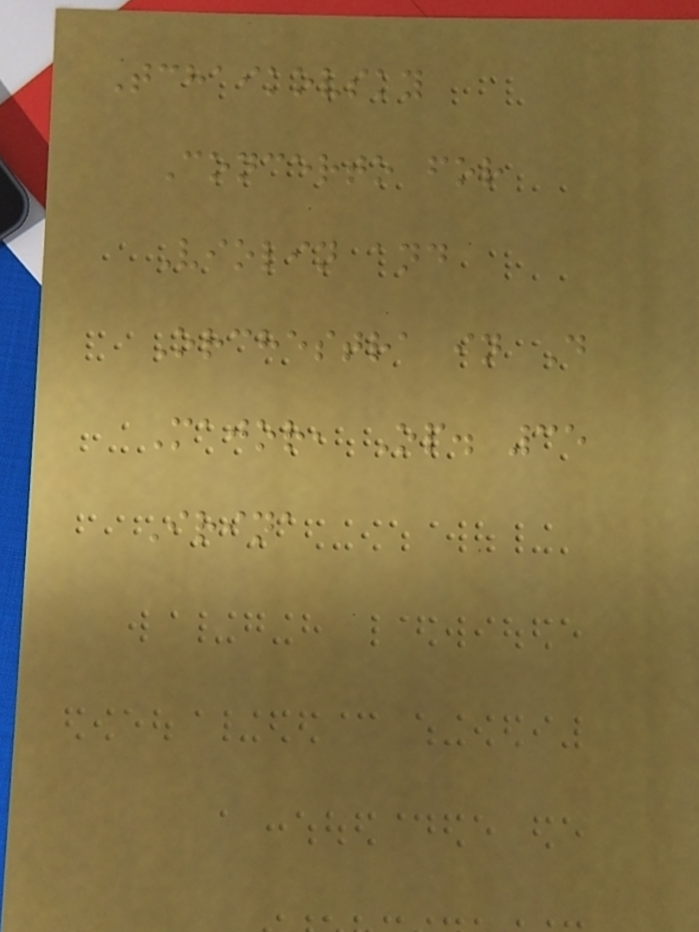Tchaikovsky
Concerto for
Violin and
Orchestra in D
Major, Op. 35
Irina
